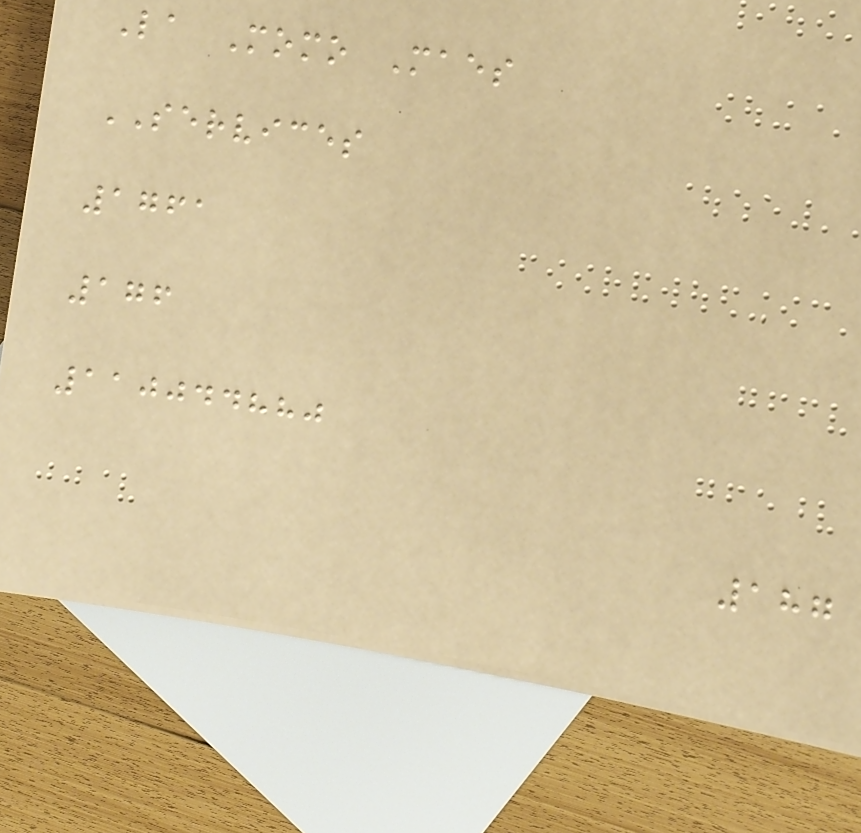La Momo Maes
SERVICES
1761
176
110044880
187
